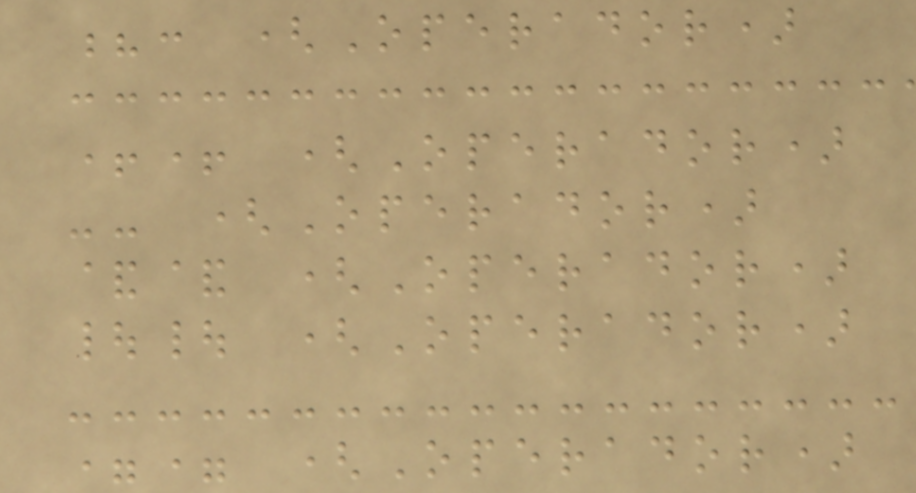?: (Operador)
++ (Operador)
-- (Operador)
&& (Operador)
|| (Operador)
== (Operador)
